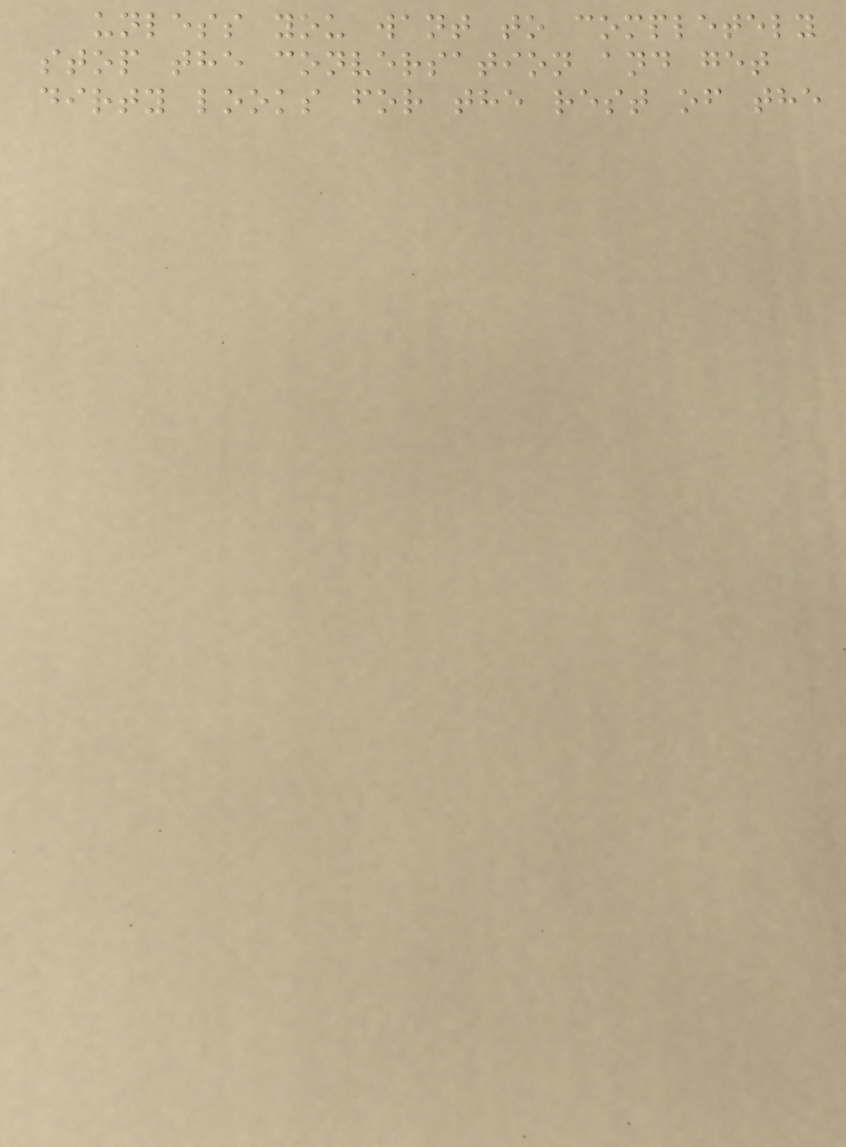unless you want to completely
stop the conversation and get
dirty looks for the rest of the
